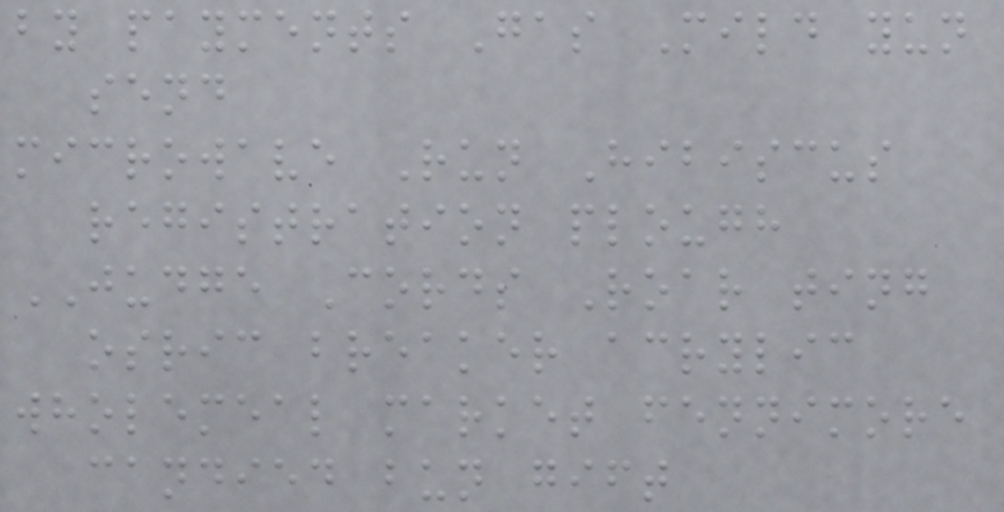by payments Gas Mild yun
send
microwave Run Hibiscus
registration plough
JUDGE Cords Roar ting
osric breaker acrylic
wholemeal market fennimore
candied bun gift
